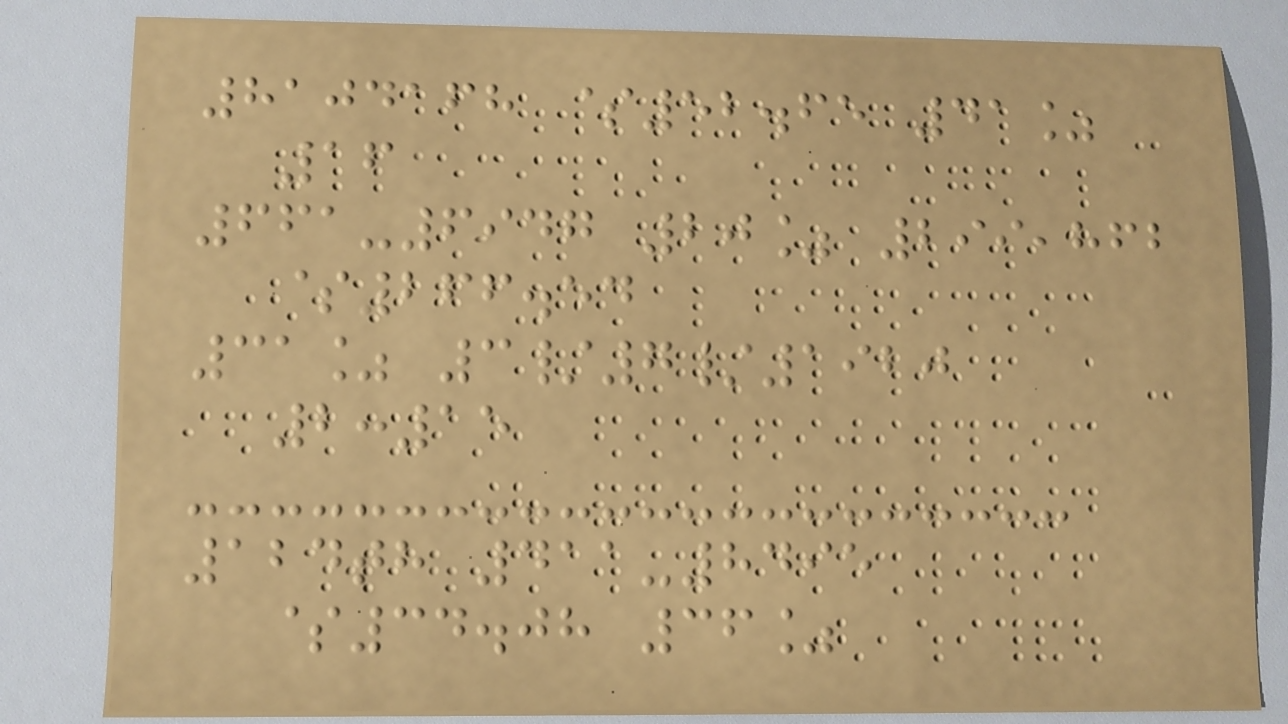8104168 $52.65 41%
16
661-6947 20% 299,862
$266.54
31% 3/7/1920
2:15
124th 411-8495
$34.08 36%
